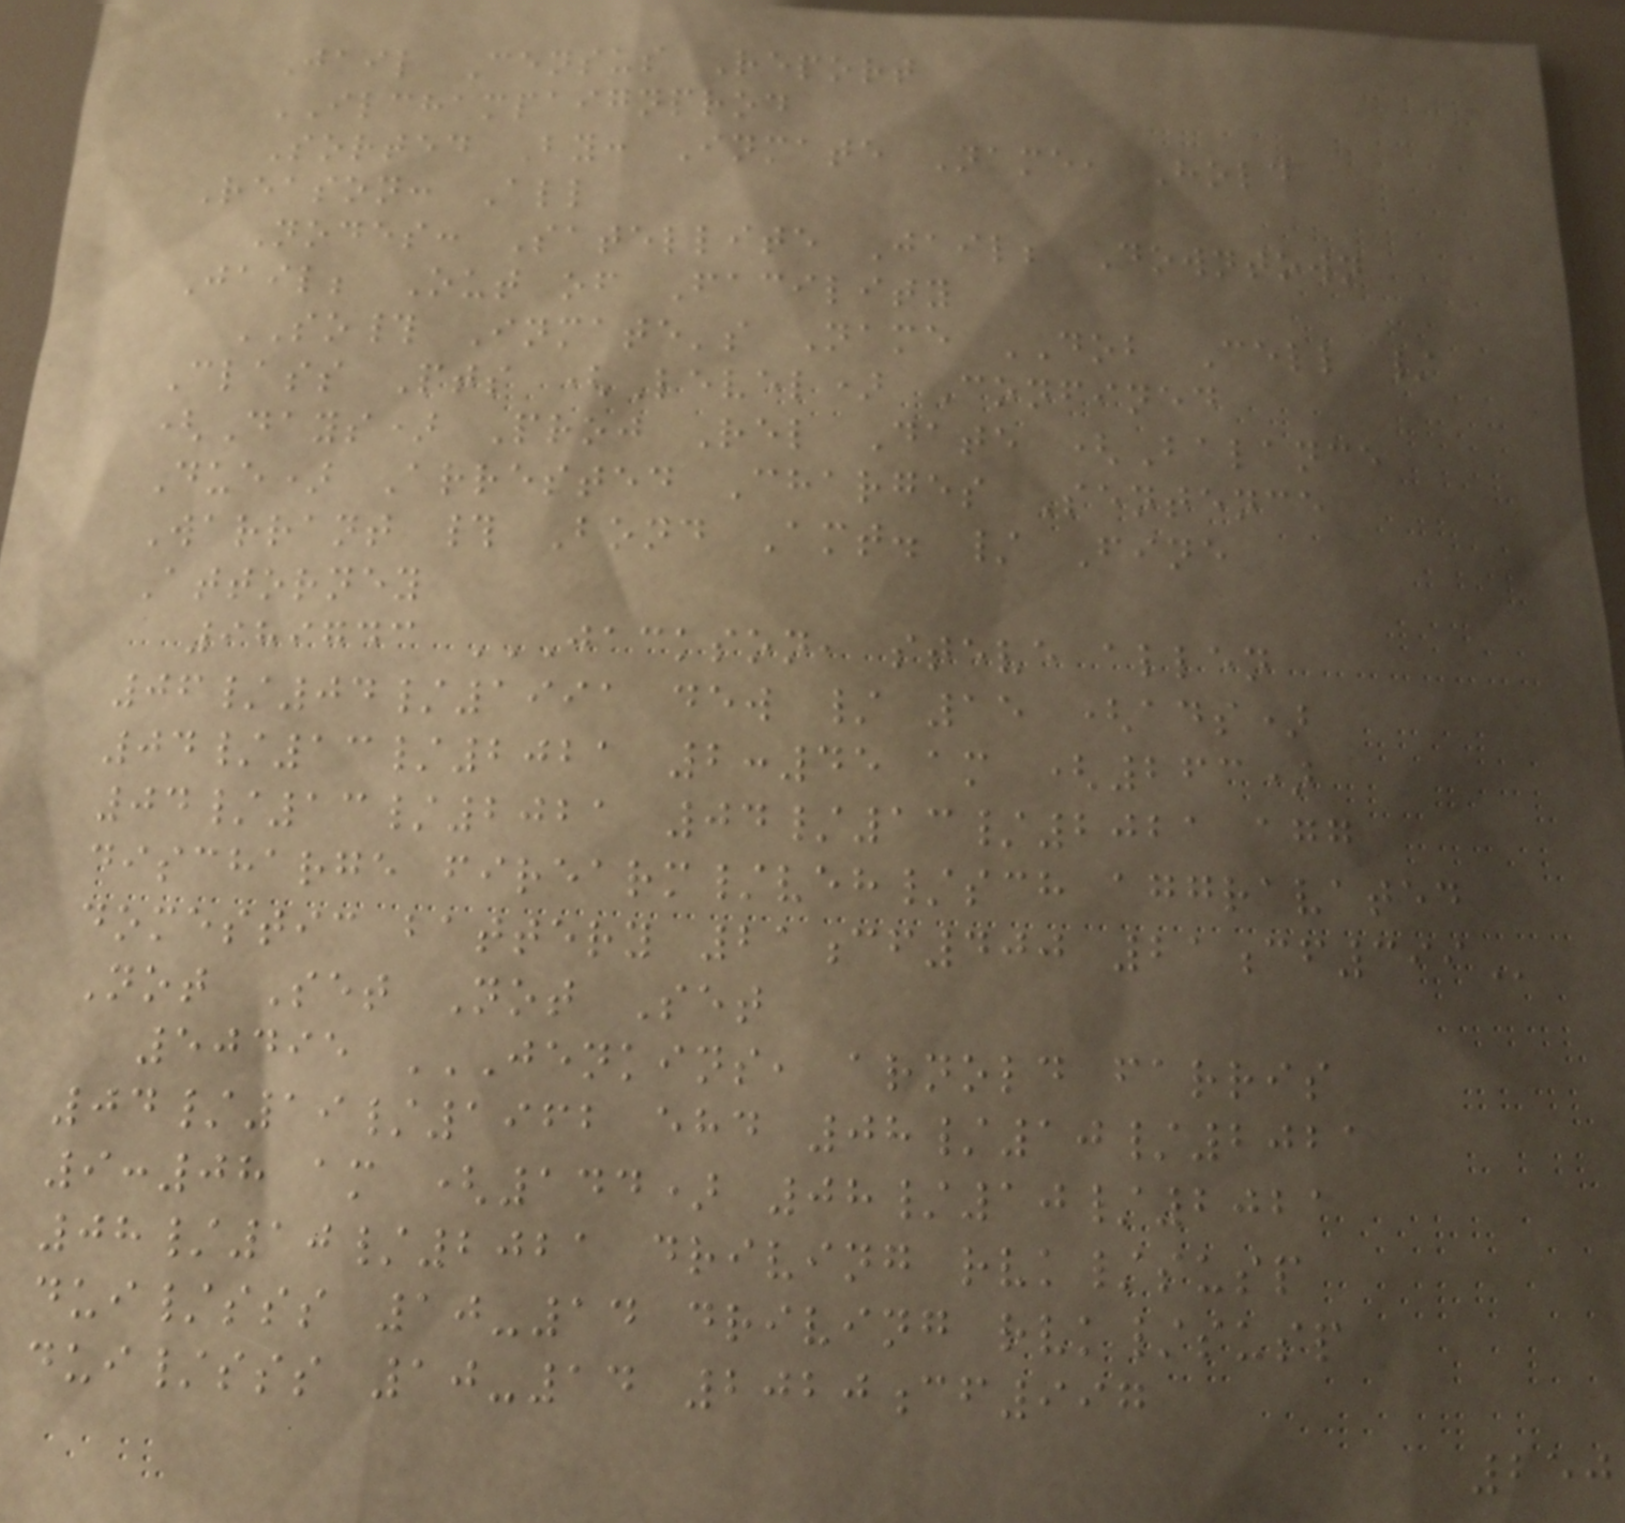Jail Census Report
ILCHAMPAIGNPROD
Sorted By: Inmate Name, Hold
Reason: All
Nodes: Satellite Jail; Downtown
Jail; Out of Facility
SO# Inmate's Name DOB Cell /
Class Pts (Level) Confined
(Days) Proj Rel Date (Balance
Due) Arrested Charges Sentence
Warrant # Bond Amt. / Fine
Attorney
989743 JACKSON, STEVE ALLEN
06/04/1991 DEW / 15 (ADS)
04/13/2021 2:45 AM (263)
04/13/2021 04/13/2021 AGG
DISCHARGE FIREARM/VEH/SCH AGGRAVATED
DOMESTIC BATTERY 21CF400 21CF399
Not Set Not Set
50495 JENKINS, ARNOLD FARRIS
04/19/1962 EHD 08/10/2021
9:08 AM (144) 08/10/2021
08/10/2021 DRIVING RVK/SUSP
DUI/SSS 10-14 DRIVING RVK/SUSP
DUI/SSS 10-14 2020CF997
250
